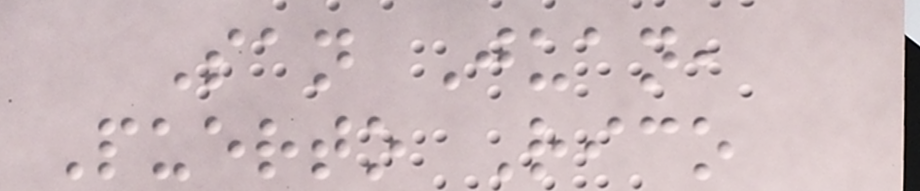San Juan,
Puerto Rico
